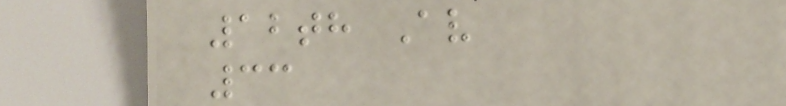12th Av
33
